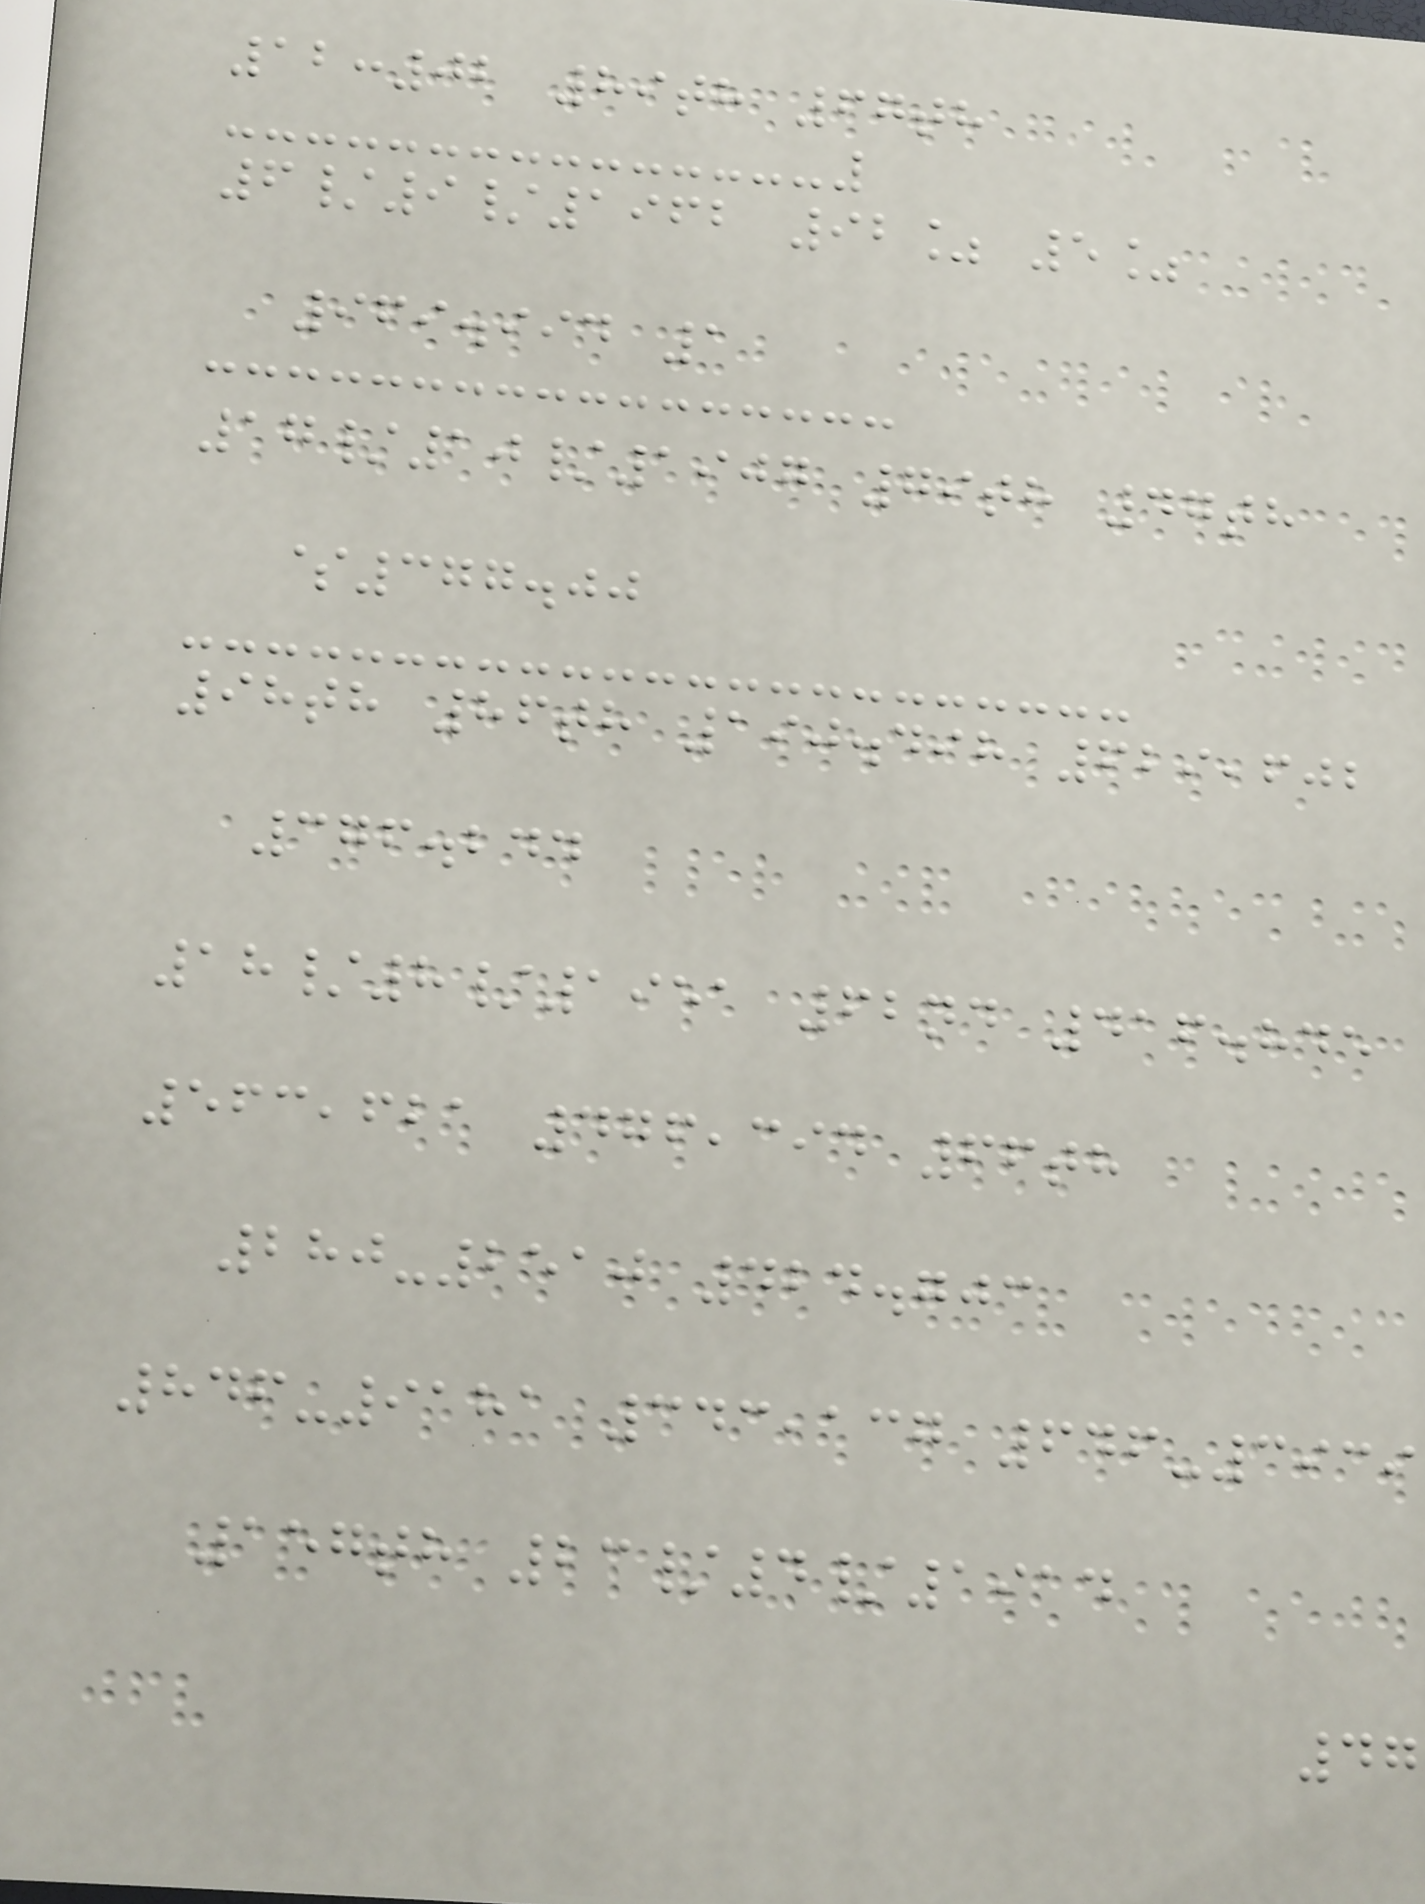12:02 89th 67th
6/9/1962 92% 5%
969.994 1
17/10/1907 79th 47th
$377.00
98th 86th 190.498 629,602
376.244
18/8/1951 62nd 416.845
563,621 476,394 66th
280-2510 424.703
846-9181 343,137 646-3939
157th 23/4/1914
47
